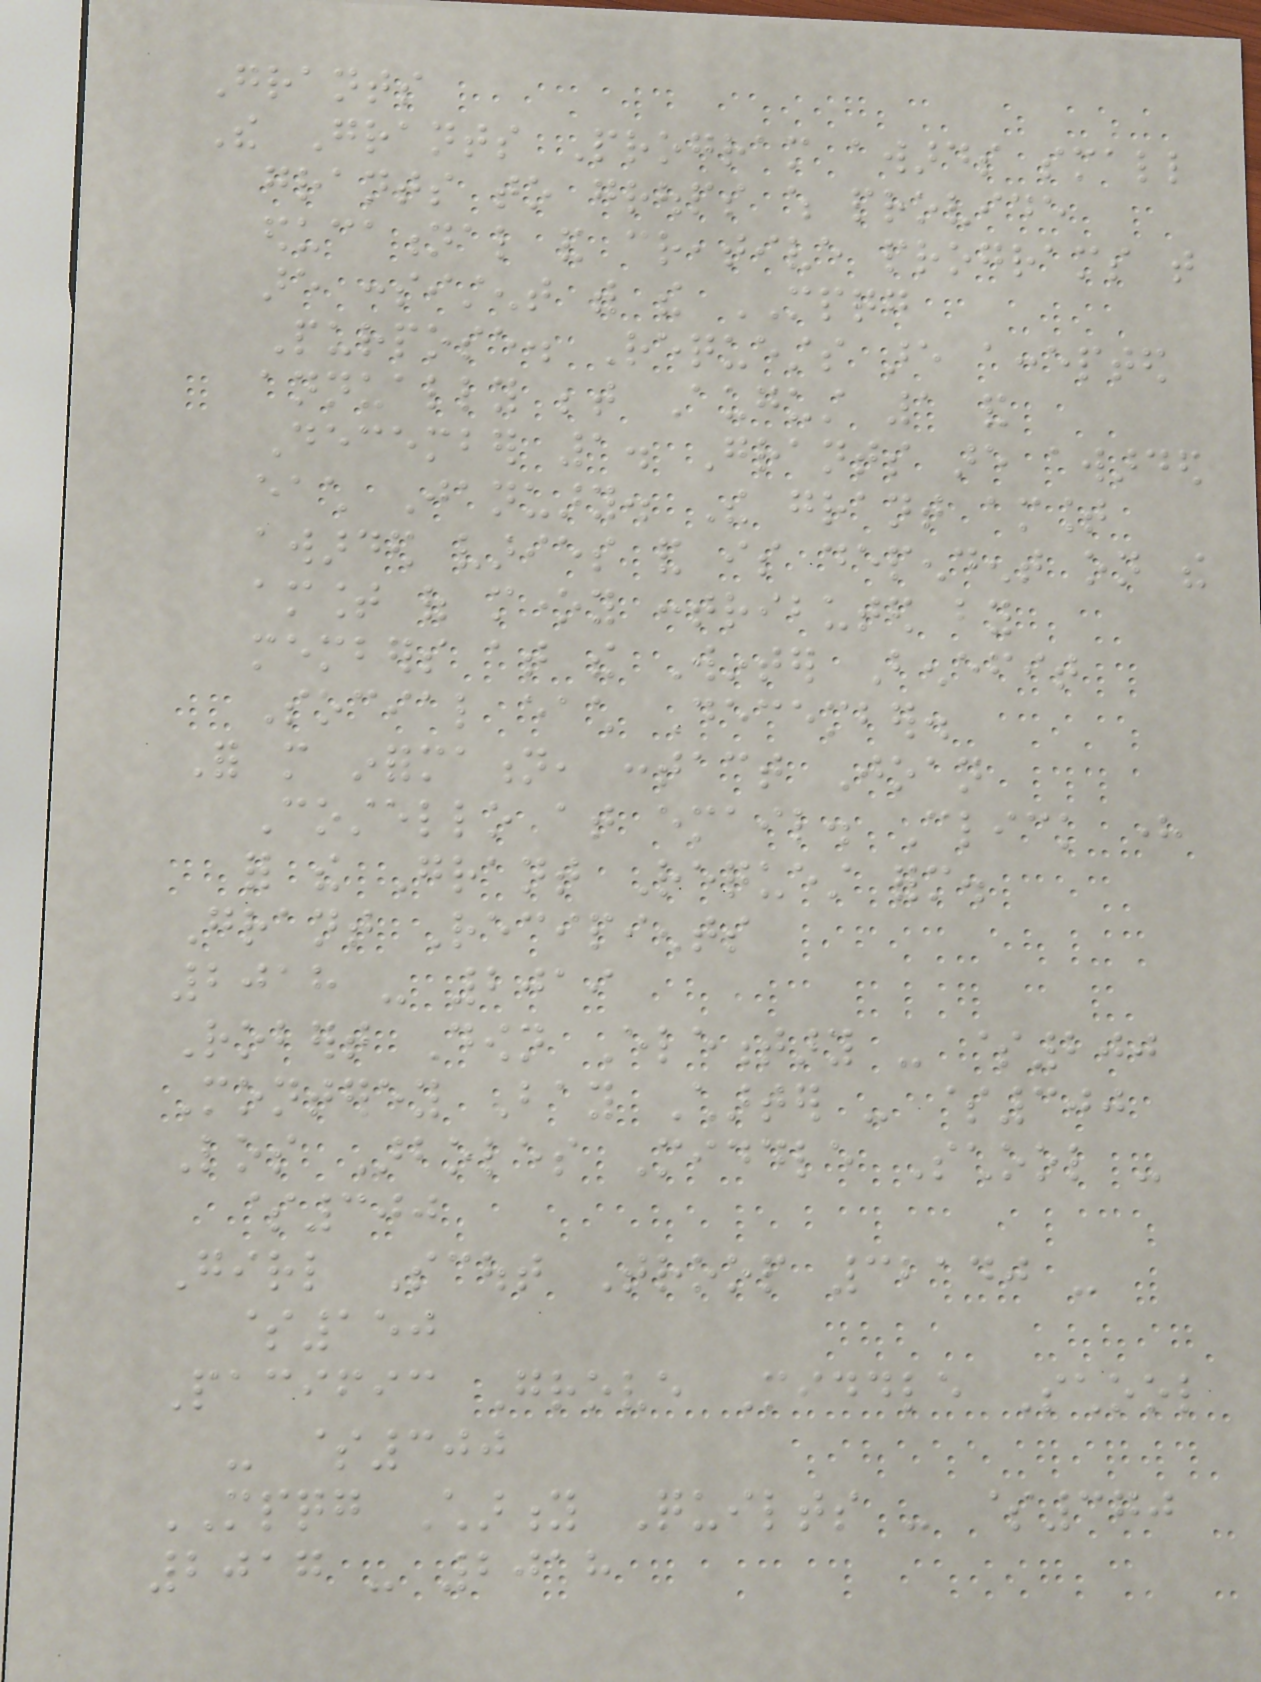Grants
The Grants Program awards small
grants to groups which provide
educational and creative programs that
are consistent with the MPQG
Purpose. Requests are accepted
annually between August 1 and
December 1. Grants are awarded
each January. The grant amount
awarded varies and is dependent on the
amount of money contributed by
members at the Winter Benefit
Social each December.
For more information, contact Joan
Costello at email. Click here
for the Grant Request form.
Grant Recipients
2018 - 2019
Robert Down Elementary - $200
Monterey Bay Charter - $300
Los Arboles Middle School -
$300
Girl Scout Troop 32140 -
$150
Pacific Grove Middle School
- $300
MPQG Charity Quilts - $370
2017 - 2018
